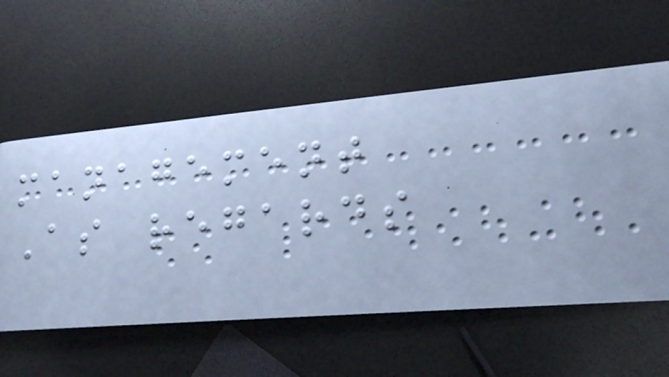management
As regards
